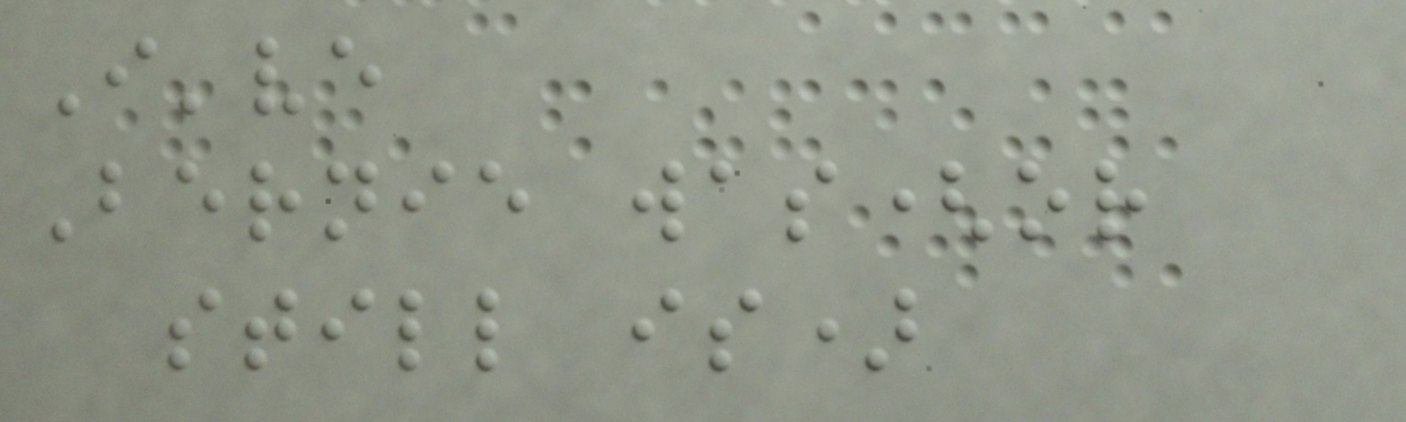I've
Bernie was(or
still is)
